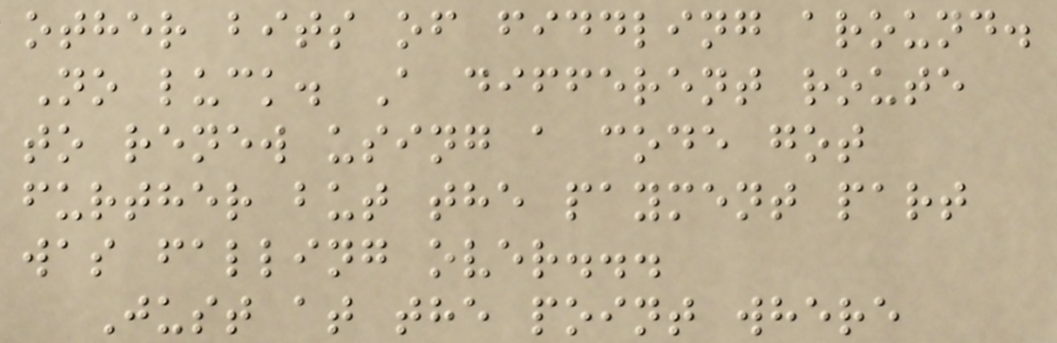other bits of fiddling around.
No luck. A different route
to renew using a code got
further but the payment part
was falling over...
Just at the point where
